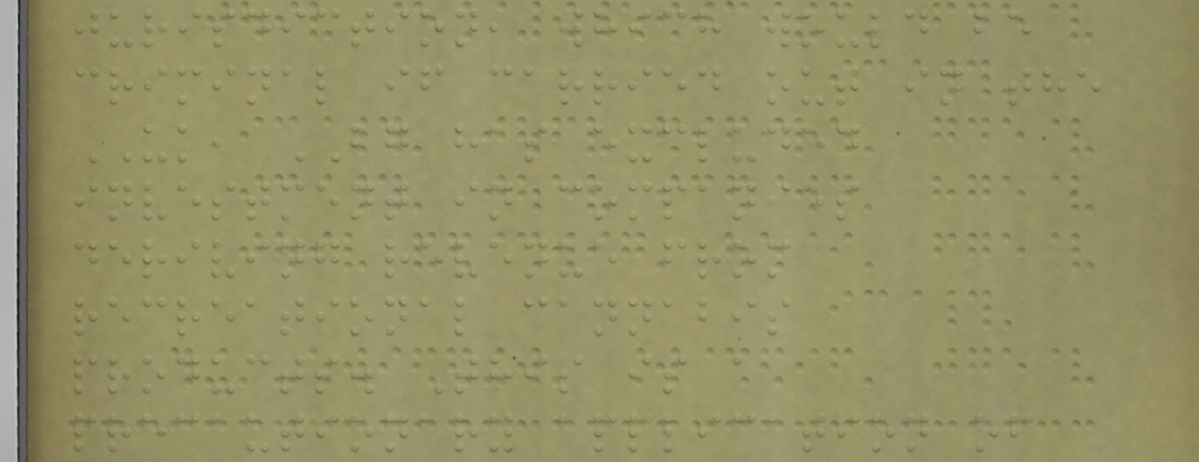jurisdiction, which would be
criminal if carried out in the
UK, BG has excluded
investment in companies
deriving revenue from
recreational cannabis
products. This is a
precautionary application of
